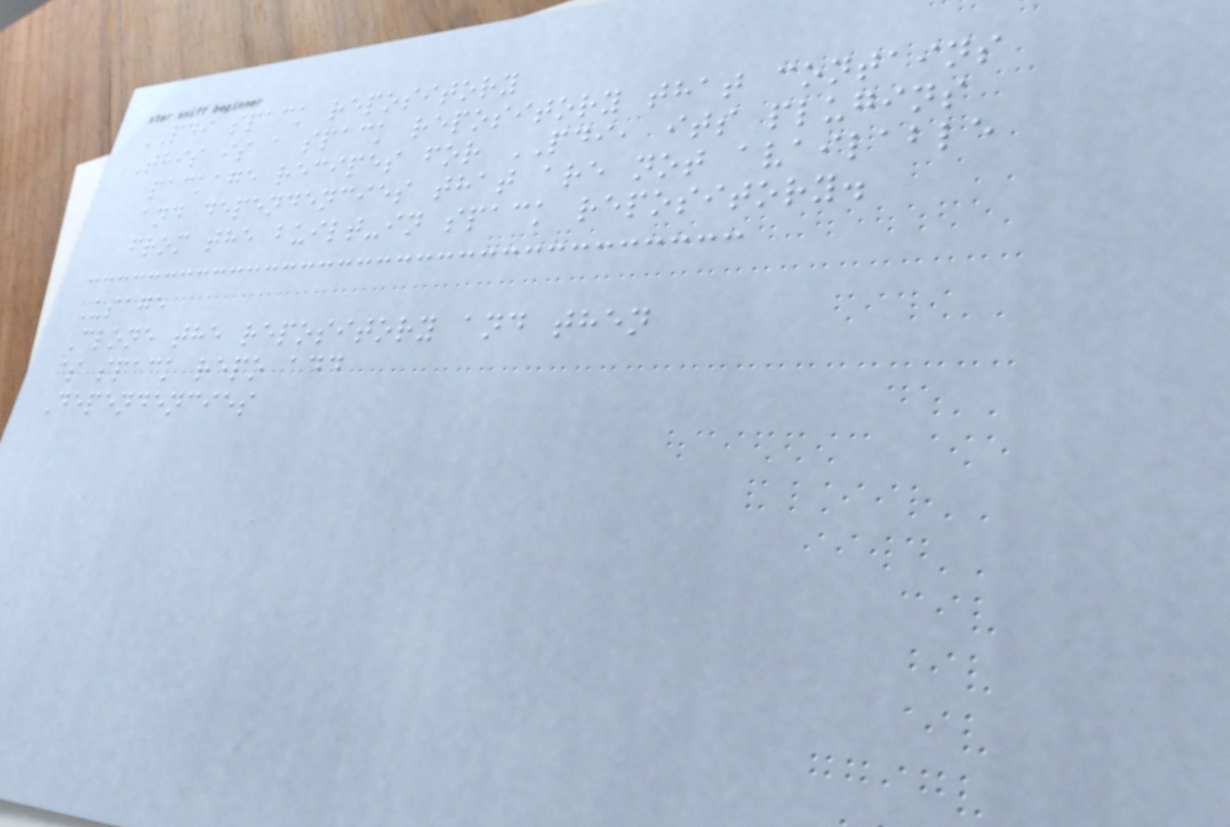PDI spack repository
This is a spack repository that contains
package recipes for PDI, its plugins
and dependencies that are not available
from the built-in spack repository.
Usage
Clone the repository and then
$ spack repo add
Dependencies
